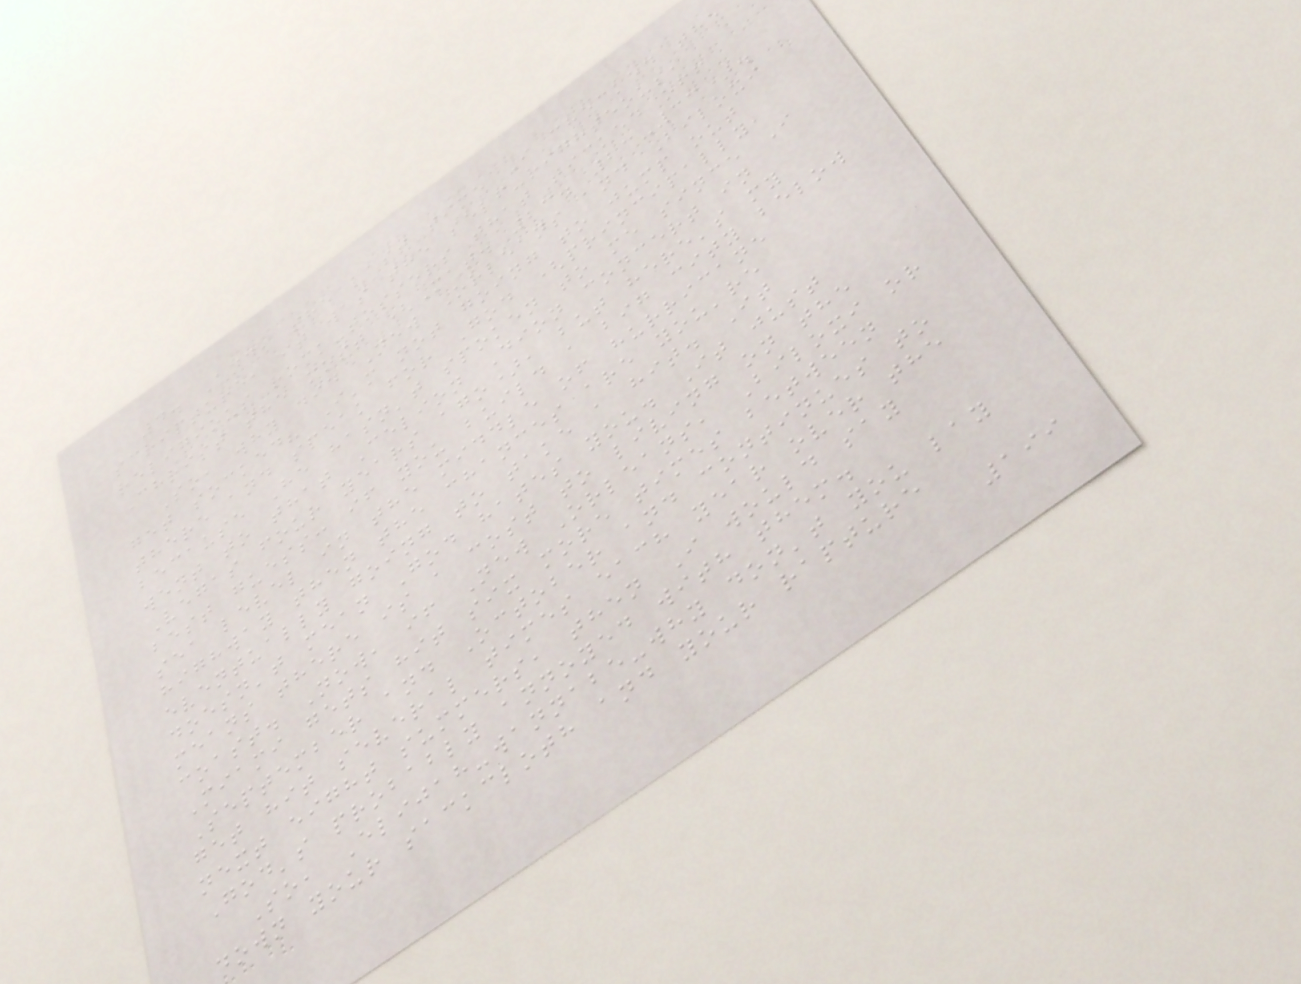4. And, the last time I checked the
scripture, it was the self-righteous,
religious rock-tossers that ticked off
Christ the most (Mat. 23. 23-33).
So, why did New Orleans and Biloxi
get socked? I'm not going to jump out
there and speak for God (principally,
because He hasn't spoken to me since I
went to that Celion Dion concert in
Vegas four years ago), but here's my
best guess: if you build a big city below
sea level in the middle of hurricane
highway then the chances are you're
eventually going to take a hit. It
doesn't mean God hates you. It just
means there is a cost to living on the
coast. Now, if New Orleans, Biloxi or
Miami gets hit six more times between
September and October and continues to
get hit several times each year over the
next eight summers, then I would say
God's probably annoyed with them.
So, Elijah-wannabe-why don't you lay
down your sackcloth and your rapture
199
